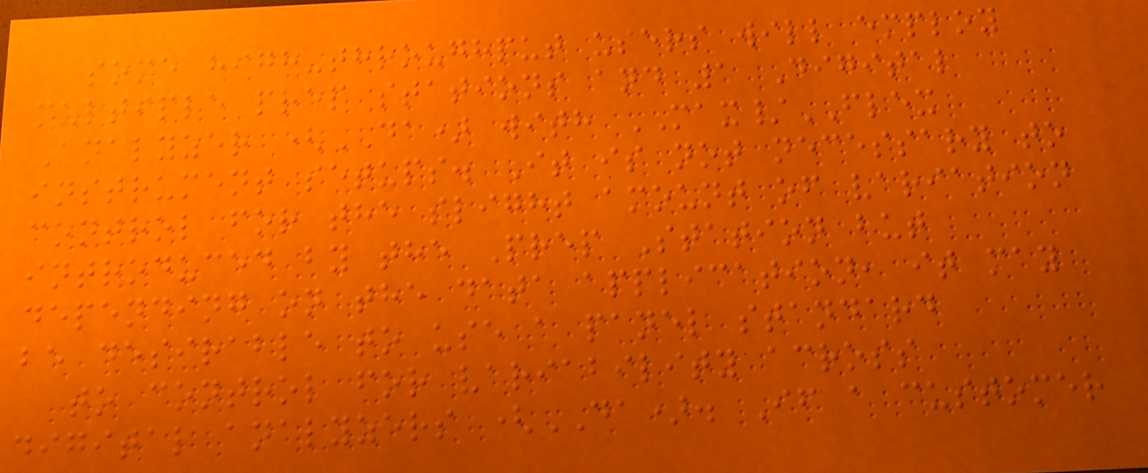some high-throughput users will employ
multiple prep stations and 1 Digital
Analyzer (DA) with MAX/FLEX
instrument setups. It is not necessary to
control for the slight amount of variation
introduced by the Prep Station but
depending on the data application, it may
be desirable to use a panel standard
to control for variability across
digital analyzers (DA). If a customer
